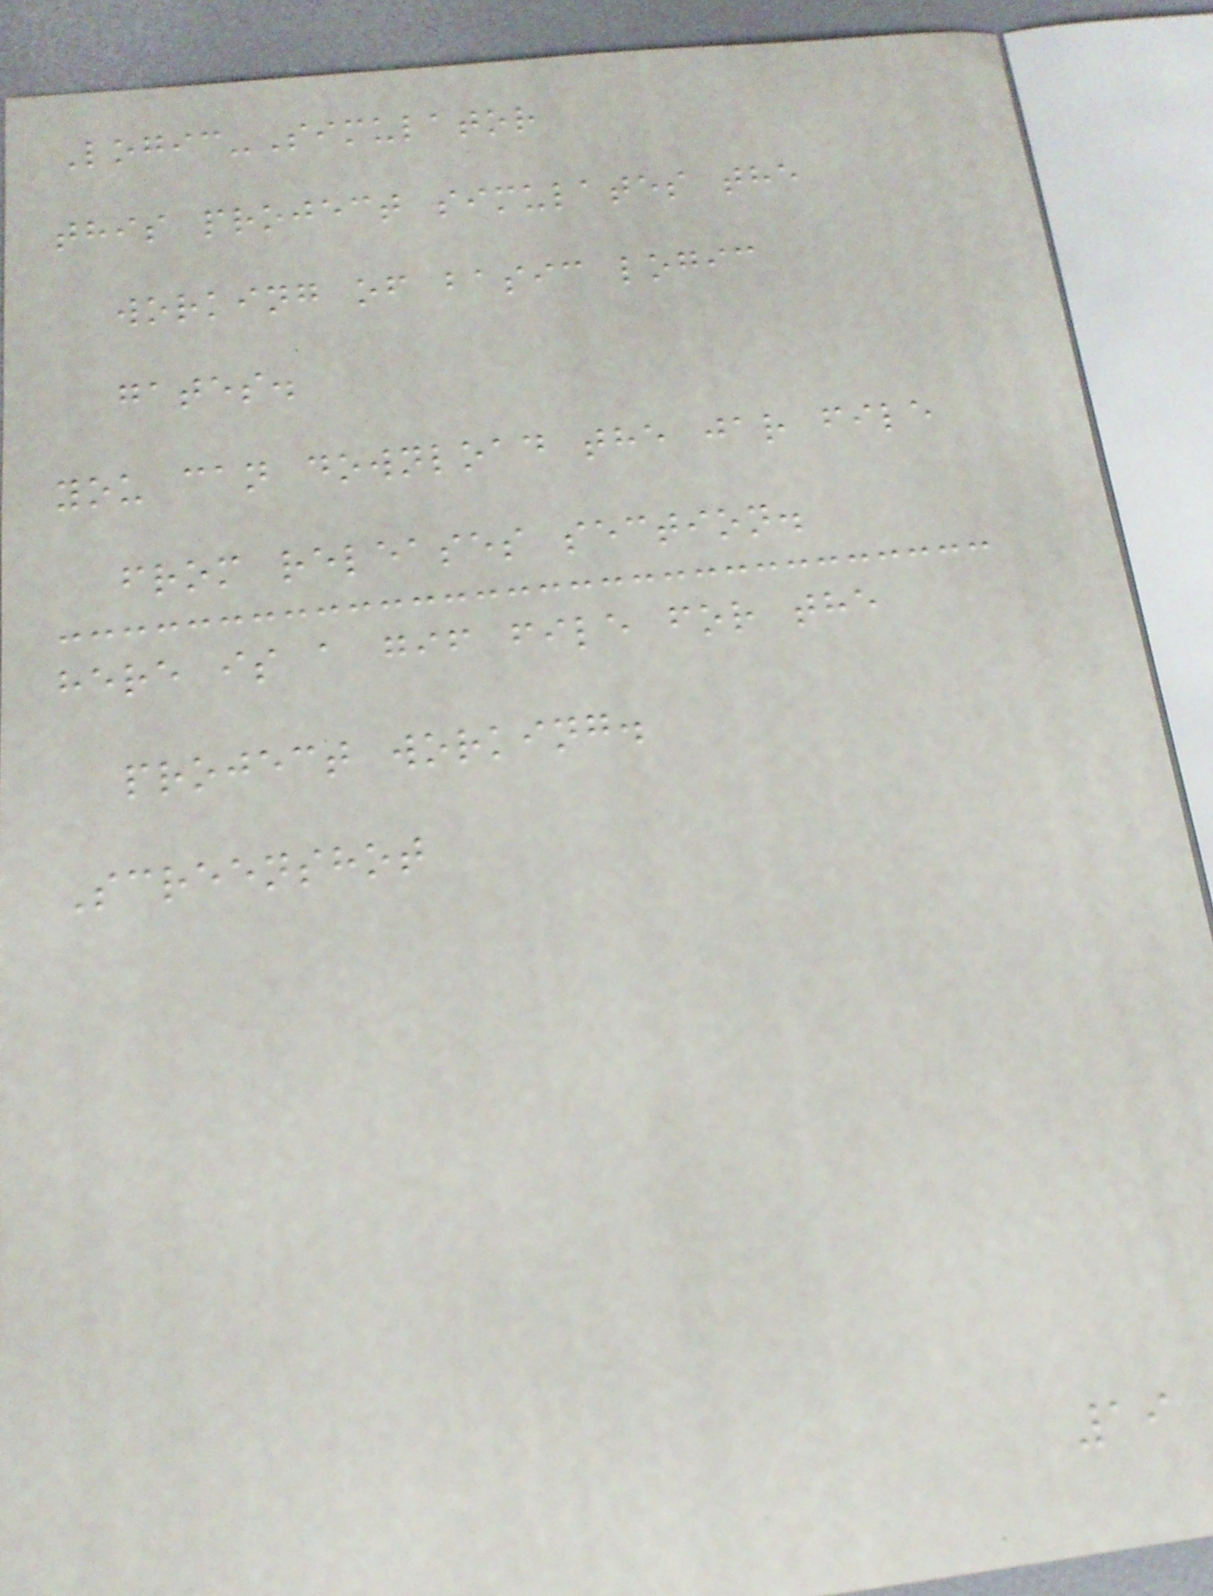Logic-Simulator
this project simulates the
working of basic logic
gates.
you can download the jar file
from releases section.
here is a gif file for the
project working.
Screenshot
19
